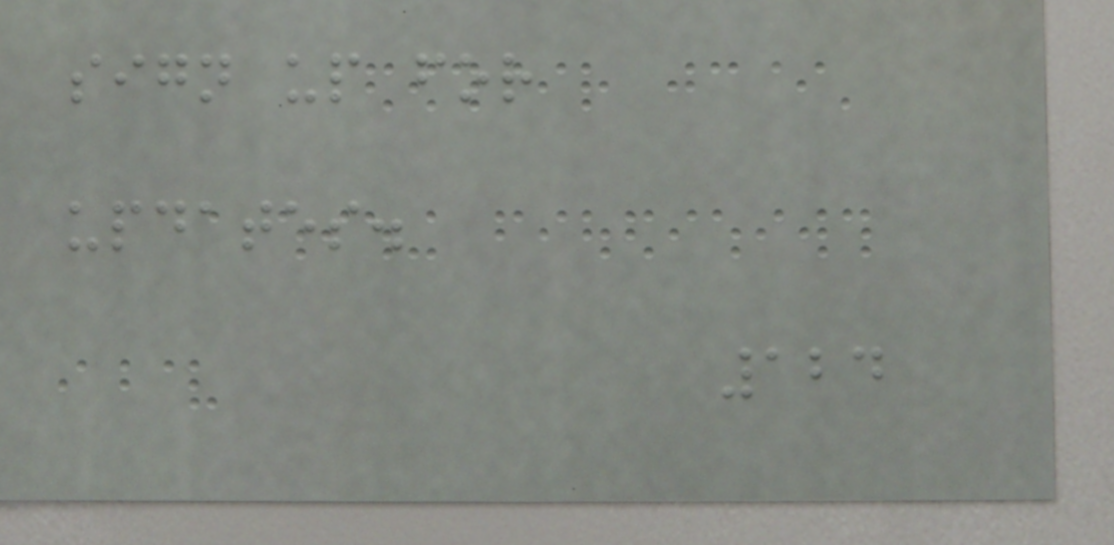sign up for
updates.
124
